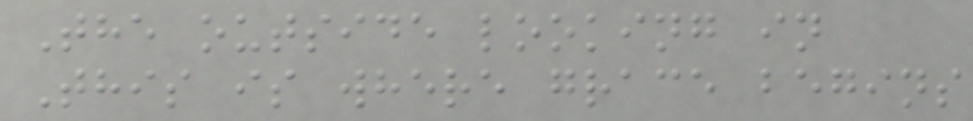The outside looking in
This is where grace begins
